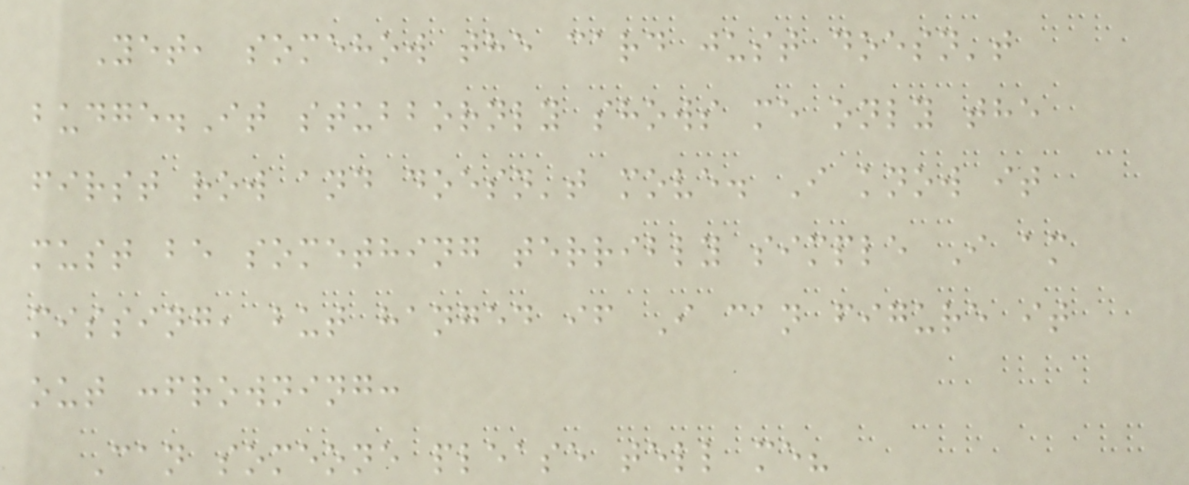Yet, somehow the card just doesn't
budge.It stubbornly shows me only the
first row and doesn't move. I know it
must be something terribly simple I am
missing, but hanged if I can figure it
out :frowning:
Can someone please tell me?
